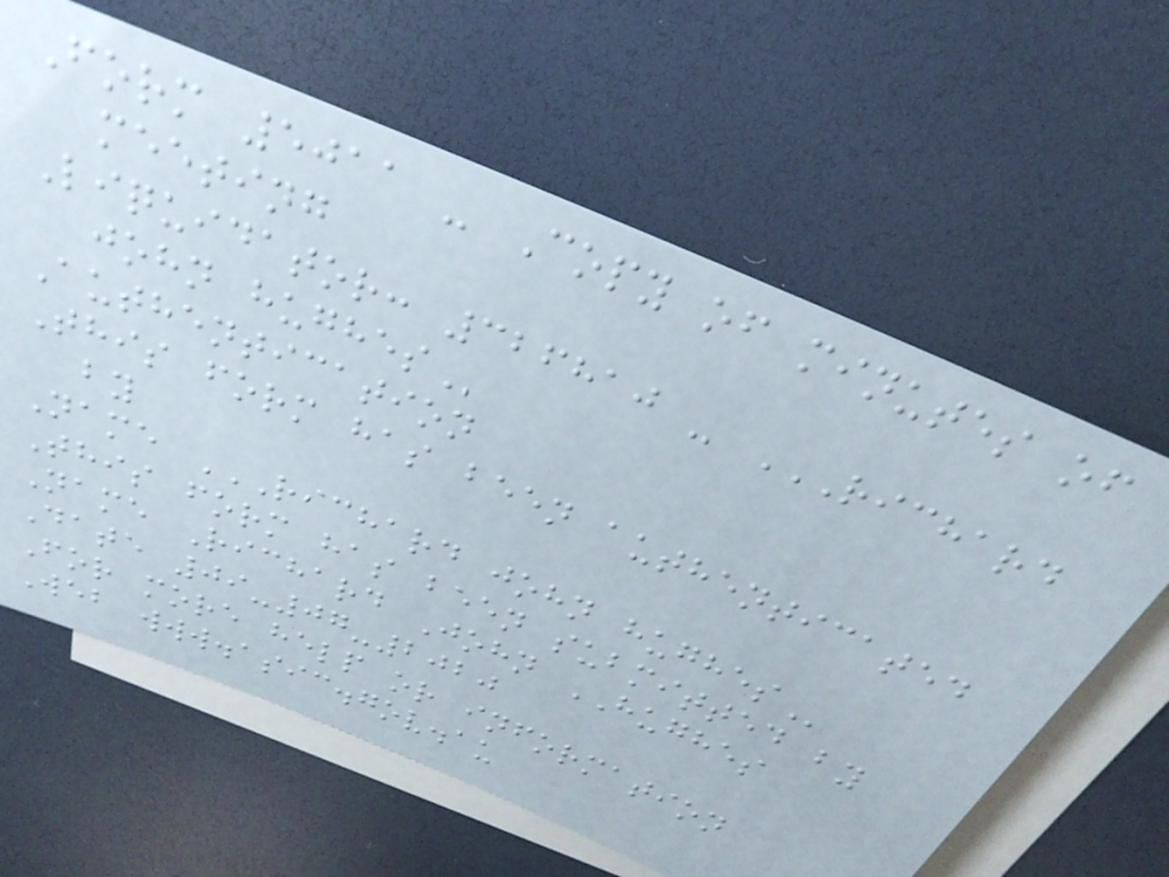Form 5011 - Copy of minutes of
meeting
Liquidator: 326810 - RICHARD
JOHN HUGHES
Authentication
This form has been authenticated
by
Name RICHARD JOHN HUGHES
This form has been submitted by
Name Richard John HUGHES
Date 09-07-2020
For more help or information
Web www.asic.gov.au
